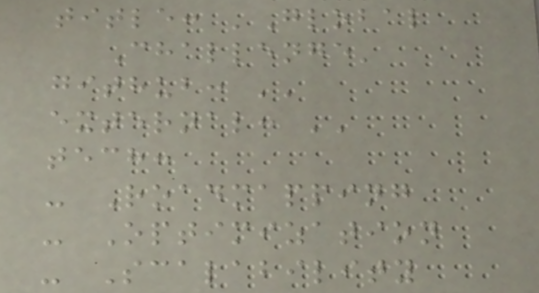title: 'Global
Challenge'
github: ''
external: ''
tech:
- Roadmapping
- Optimization
- Scalability
